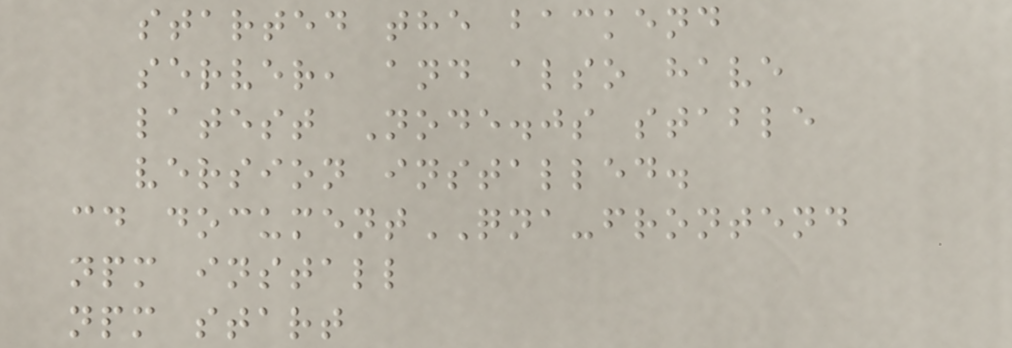started the backend
server, and also have
latest Node.js stable
version installed.
cd documentQNA-frontend
npm install
npm start
